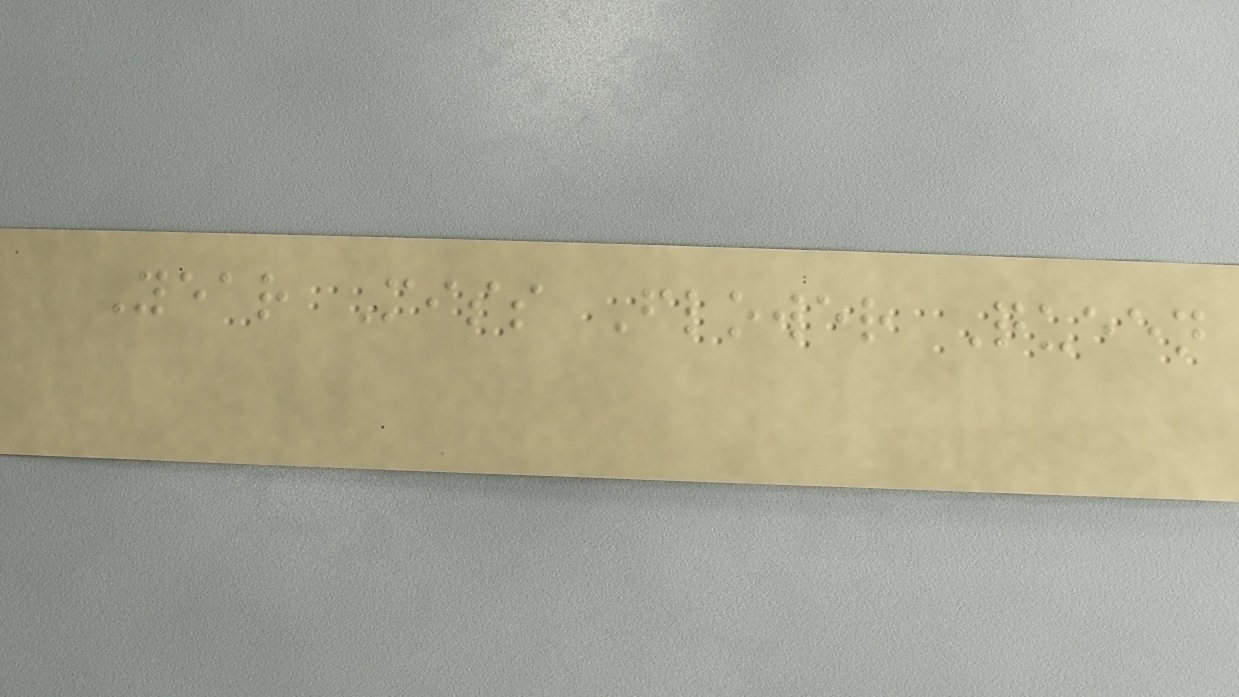Year Miss Flower Queen
